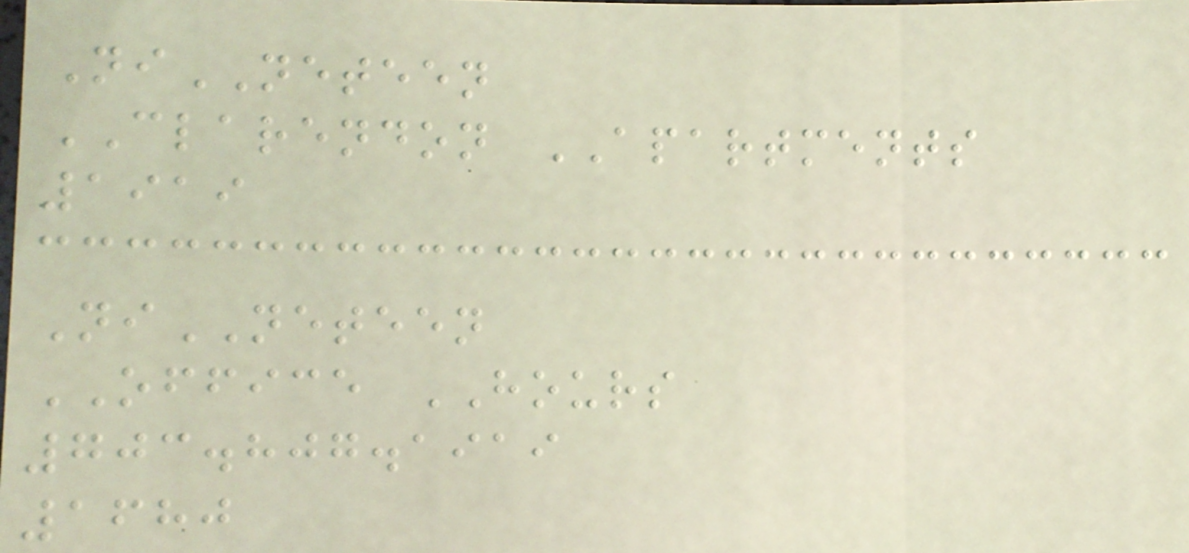NiNETEEN
CLARENDON APARTMENTS
1919
NiNETEEN
OFFICE HOURS
703.807.1919
1680
